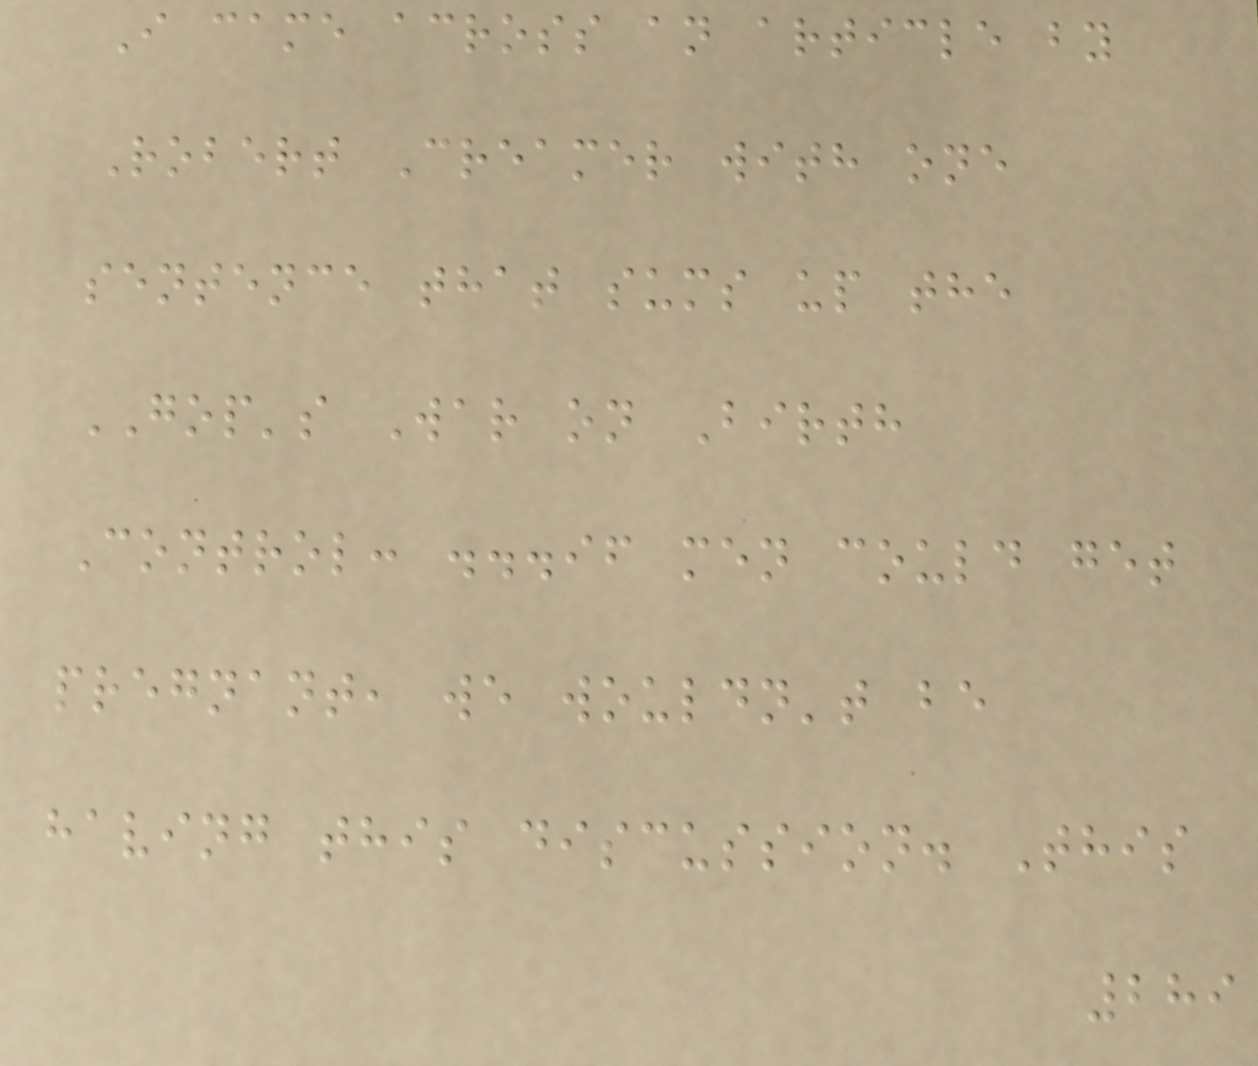I came across an article by
Robert Creamer with one
sentence that sums up the
GOP's War on Birth
Control: ...if men could get
pregnant, we wouldn't be
having this discussion. This
289
